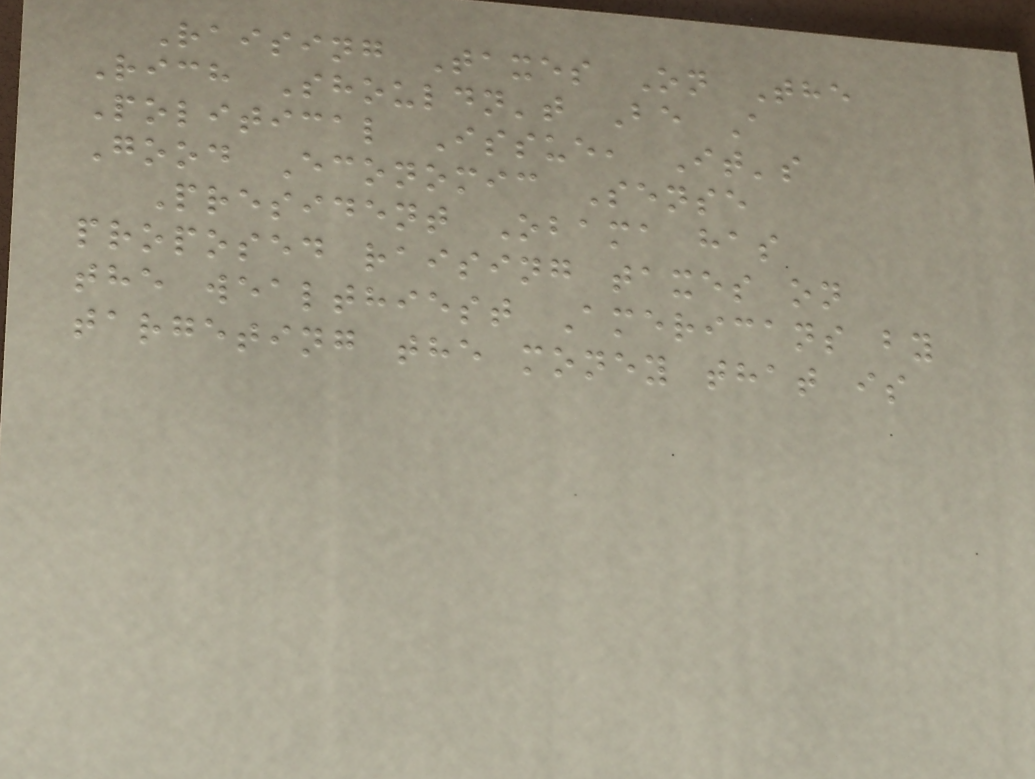Raising Taxes On The
Rich Shouldn't Be A
Political Issue, It's
Good Economic Sense
President Obama has
proposed raising taxes on
the wealthiest Americans by
targeting the money that is
